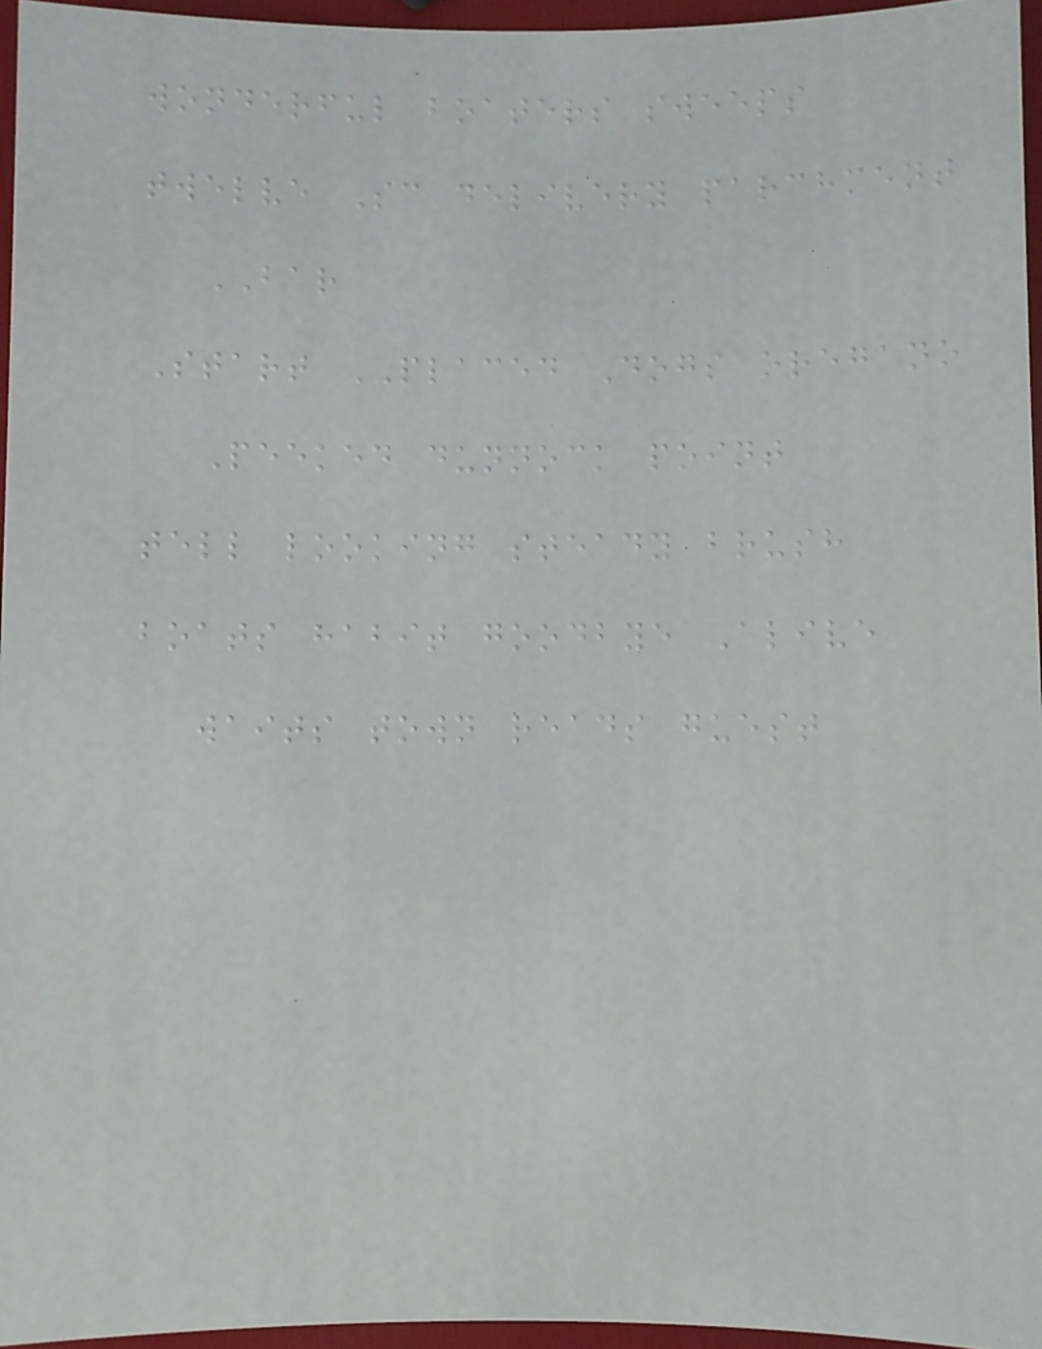wonderful boaters sweeps
twelve Sc delivery parchment
BAR
Start PLACED Dogs oregano
Peeked dunnock point
tell looking steady brush
boats habit goodbye Alive
waits town reads guest
